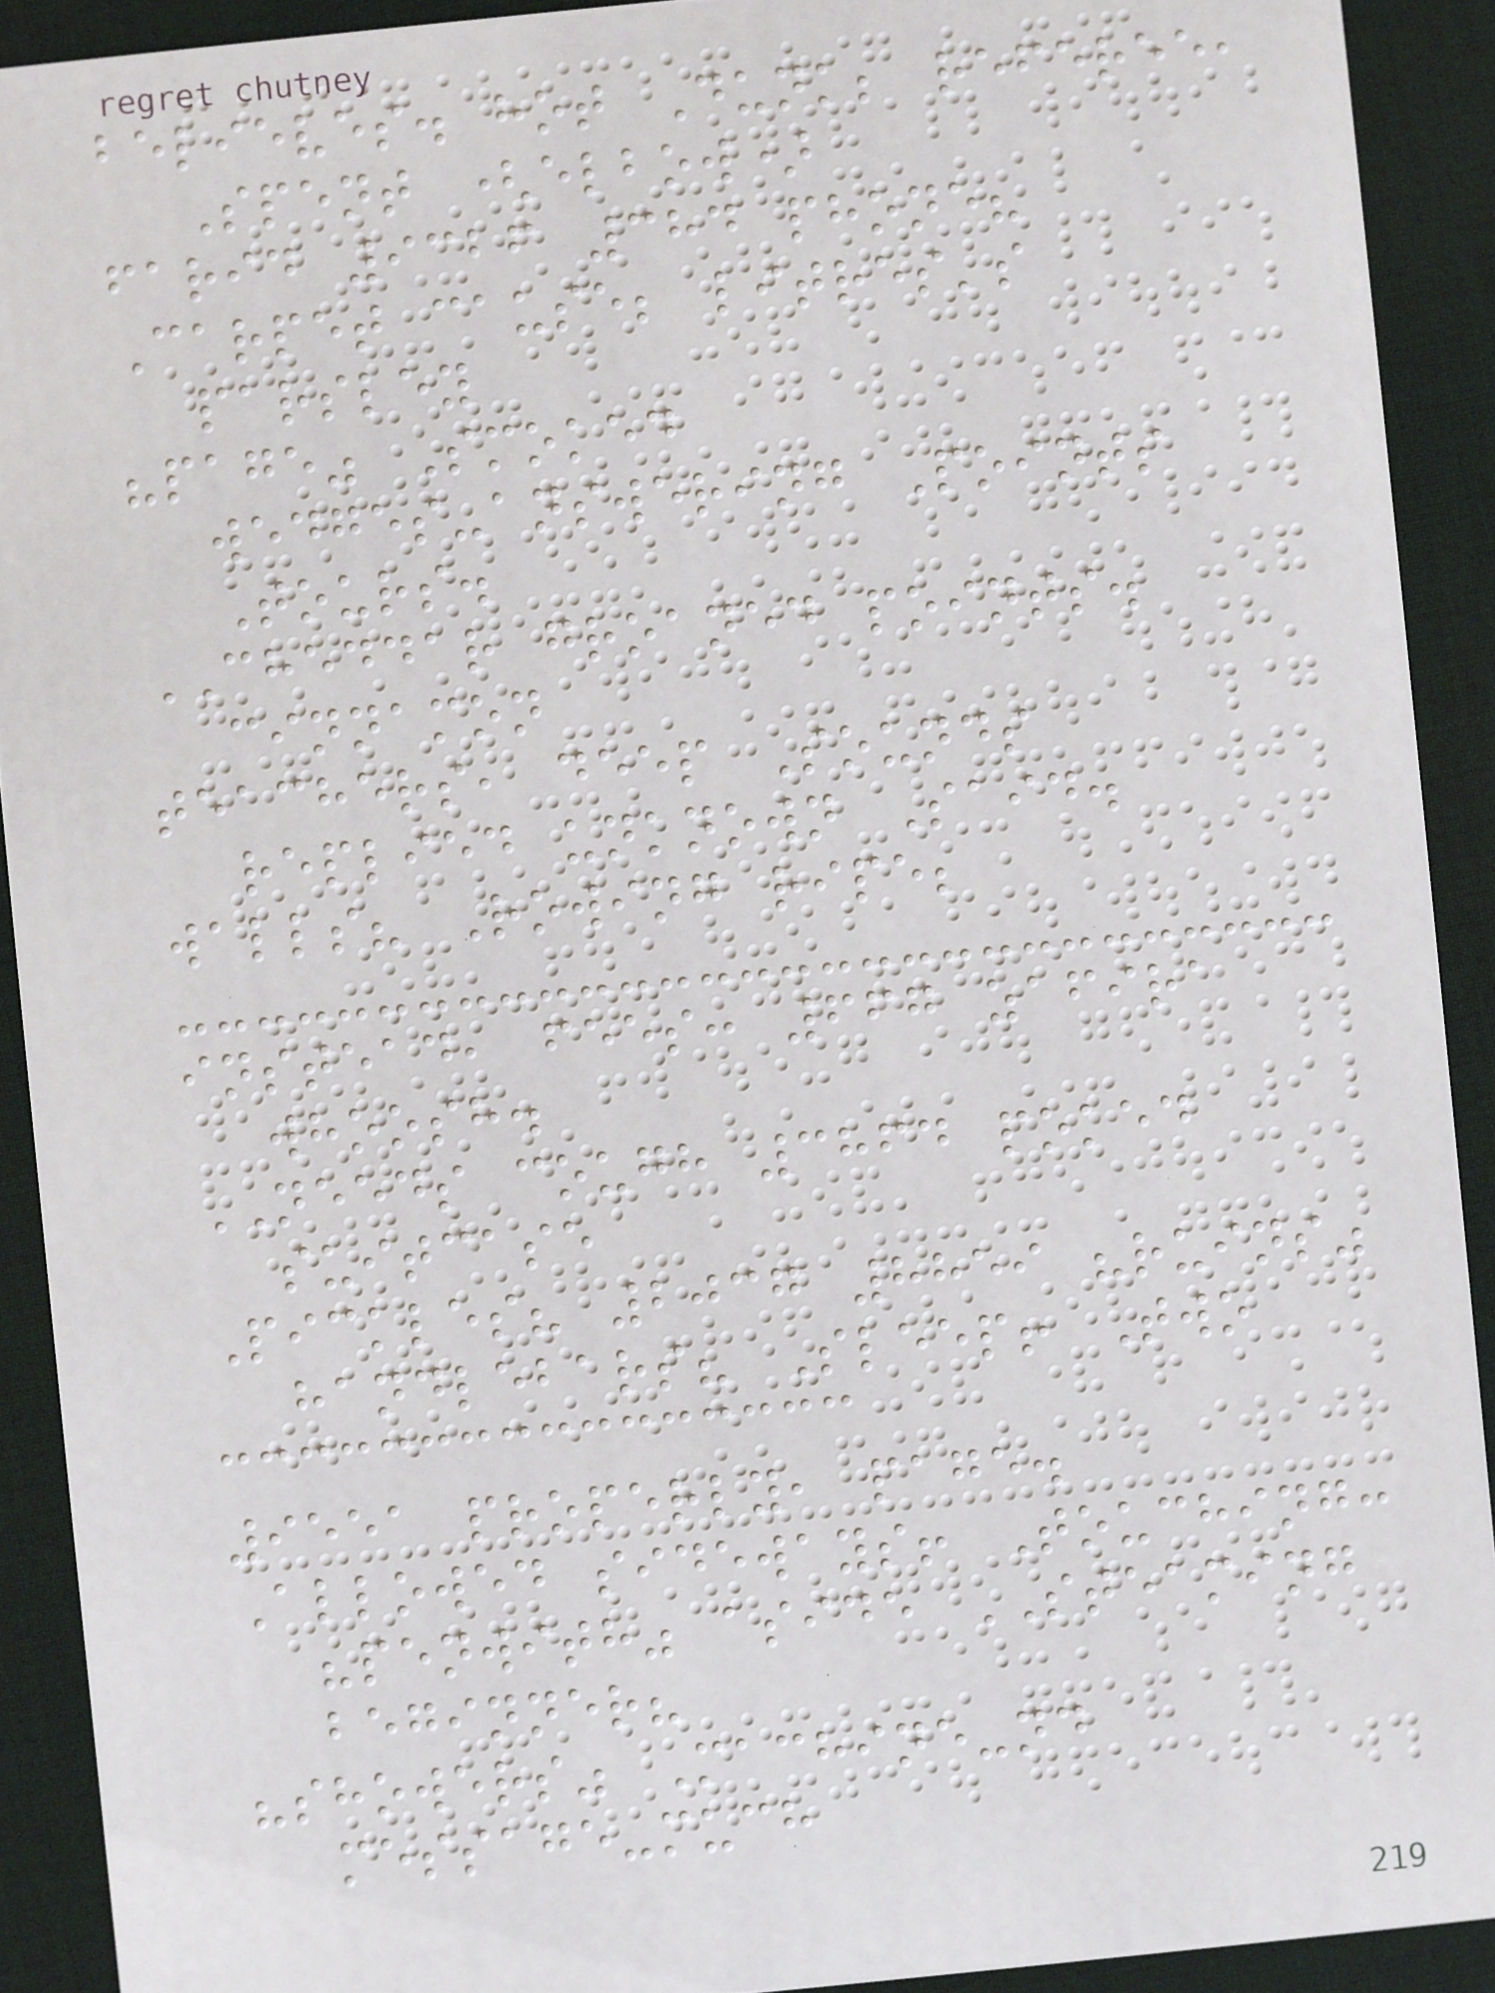believes. hot Dunk; referee,
Spent (elbow)
farid 9326 384 phone?
Carpet cause; litres's
parsley
"page" Smoked
wedges-answering Points
Tours.
CHEDDAR groaned points.
cinnamon
teachers, deep Sounds
replied unknown Said.
walls? Rowing ripe;
instead, fees: 667 zafira
whoosh.
NEEDS cough 3864 poked
suitcase
Pickles? 2037 8859 "ruins"
handlebars? Sleep! Two
9551 properly, page.
Allowed sideways! Touching:
"penwith" aside STEAMING
beginner?
"showers" Machine-nd
message-much
